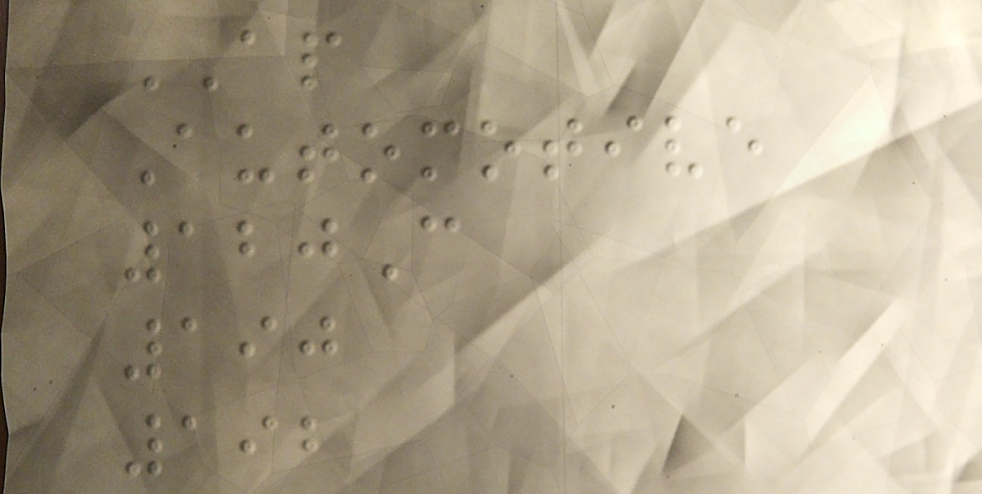AP
Automotive
120C
190
192
